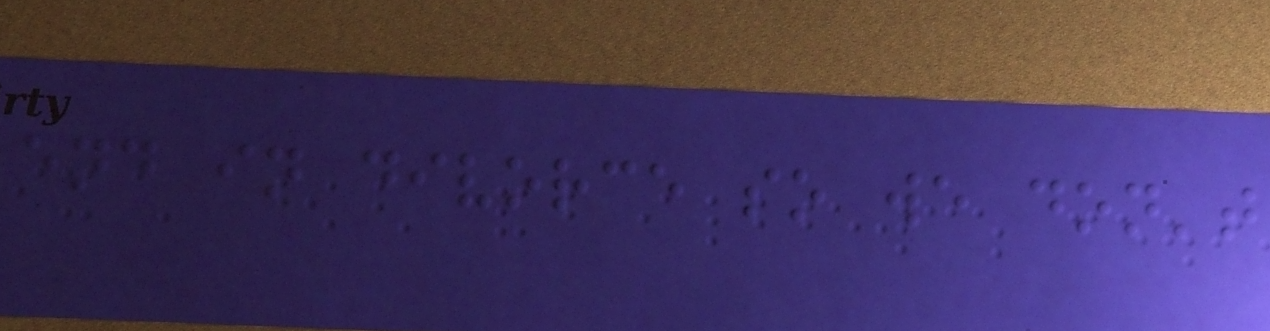end in divorce so we don't
